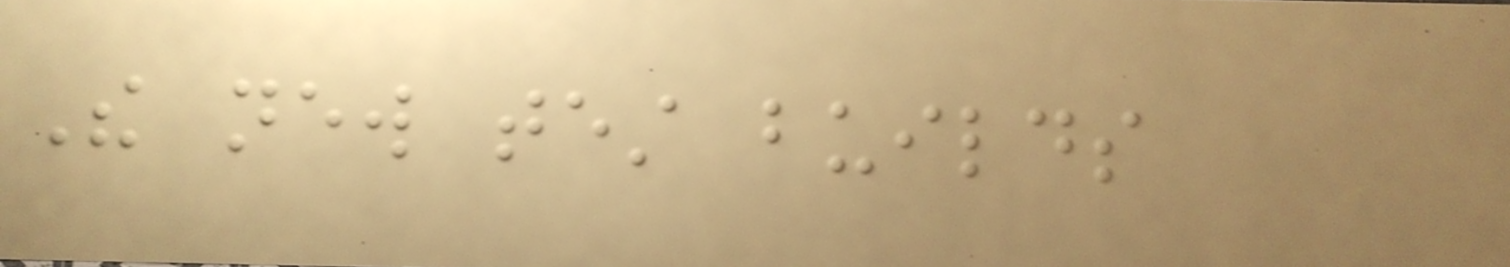The new test builds
